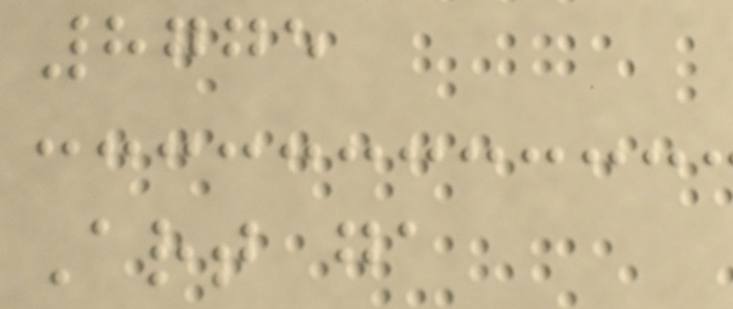8775
Art ga
